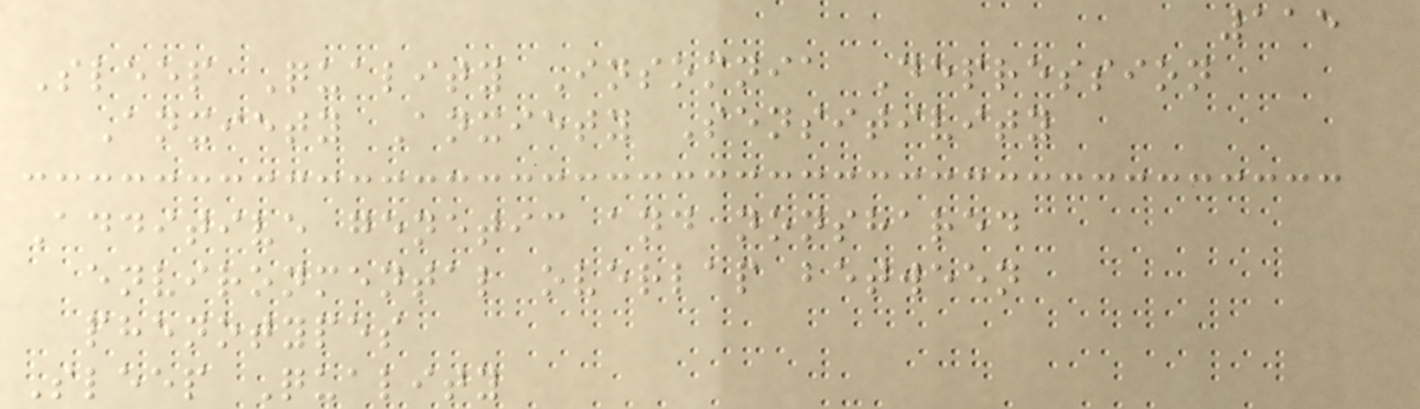115
Sleep Quality Insomnia Depression
Anxiety Anxiety Sensitivity
Additive genetic and nonshared
environmental overlap between
phenotypes
Sleep Quality
